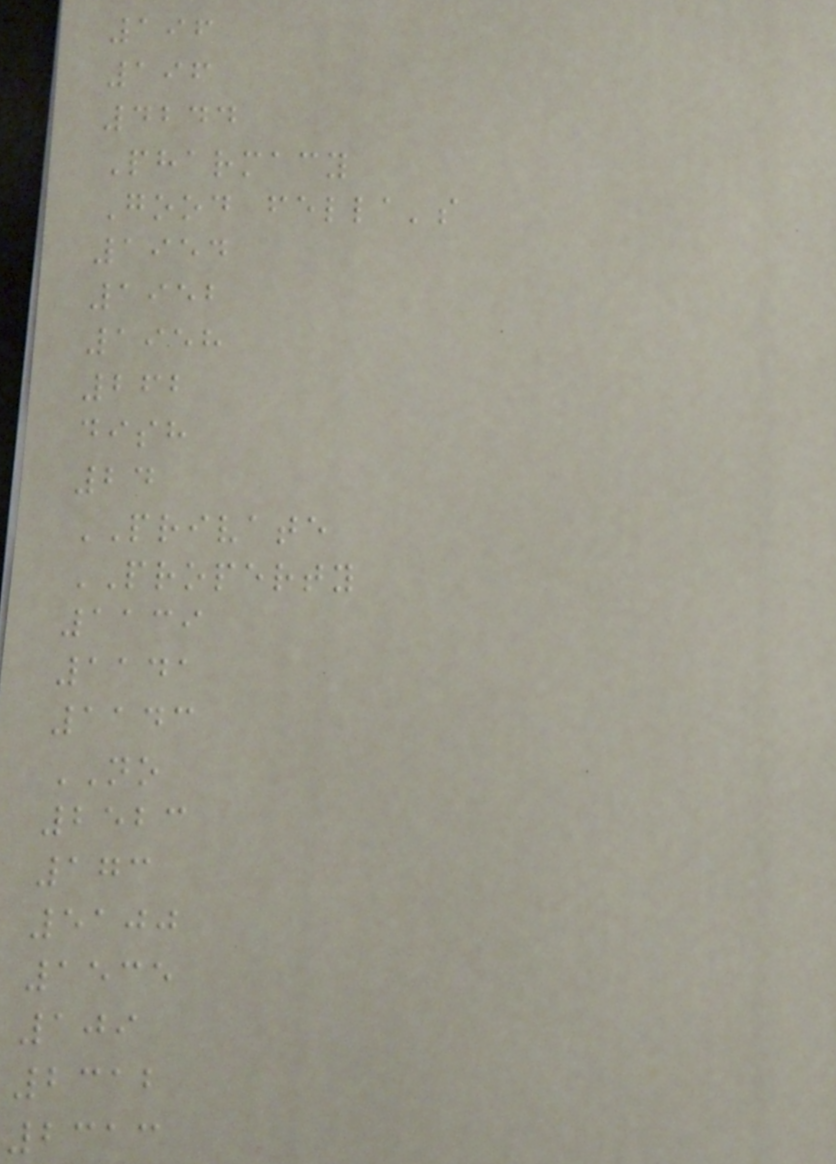196
196
4244
Pharmacy
Good fella's
1954
1952
1958
262
dish
24
PRIVATE
PROPERTY
1139
1141
1143
NO
2523
173
5100
1535
109
2312
2313
